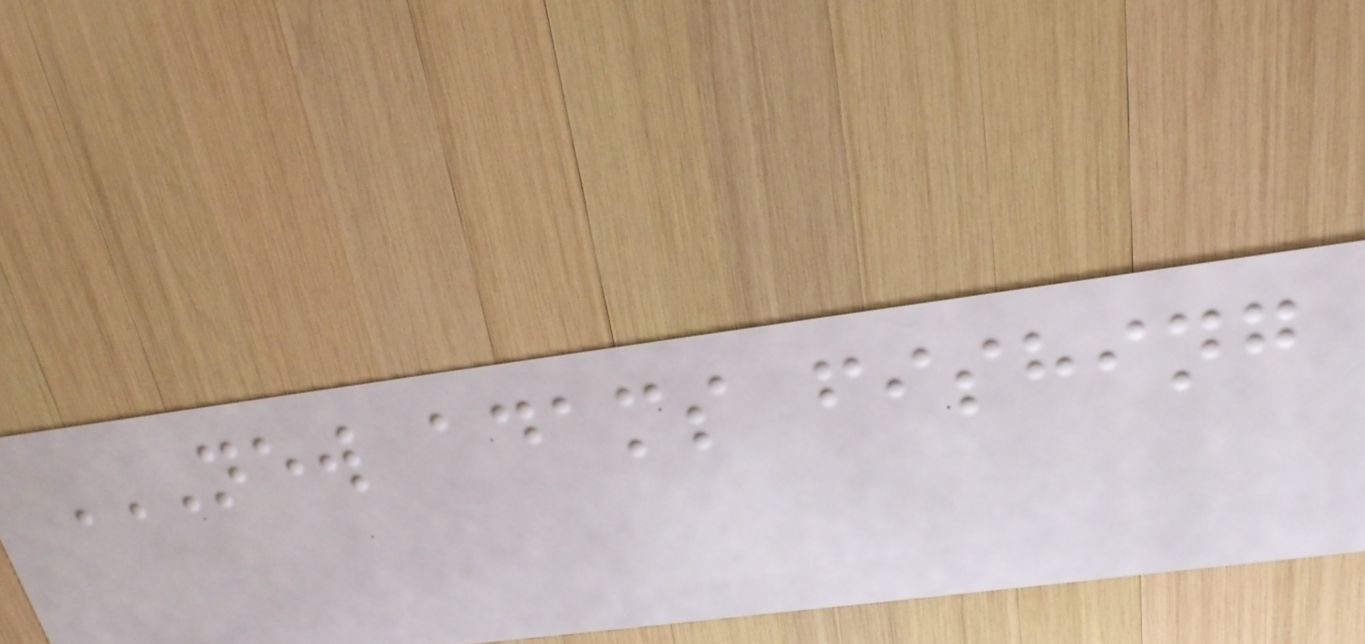NEW ADAMS FISHING
